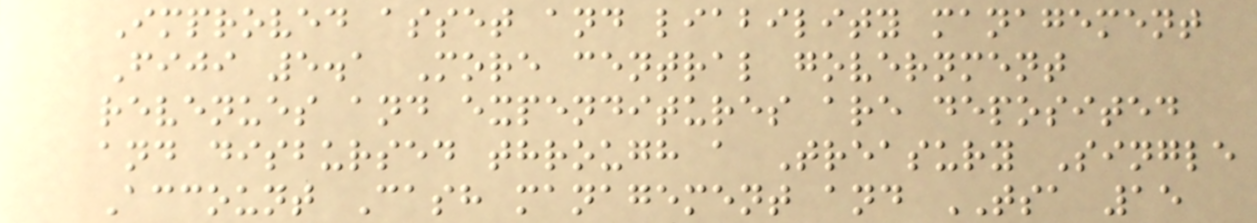Improved asset and liability management
Fiji 5.1 More central government
revenues and expenditures are deposited
and disbursed through a Treasury Single
Account Cash management and TSA 15
